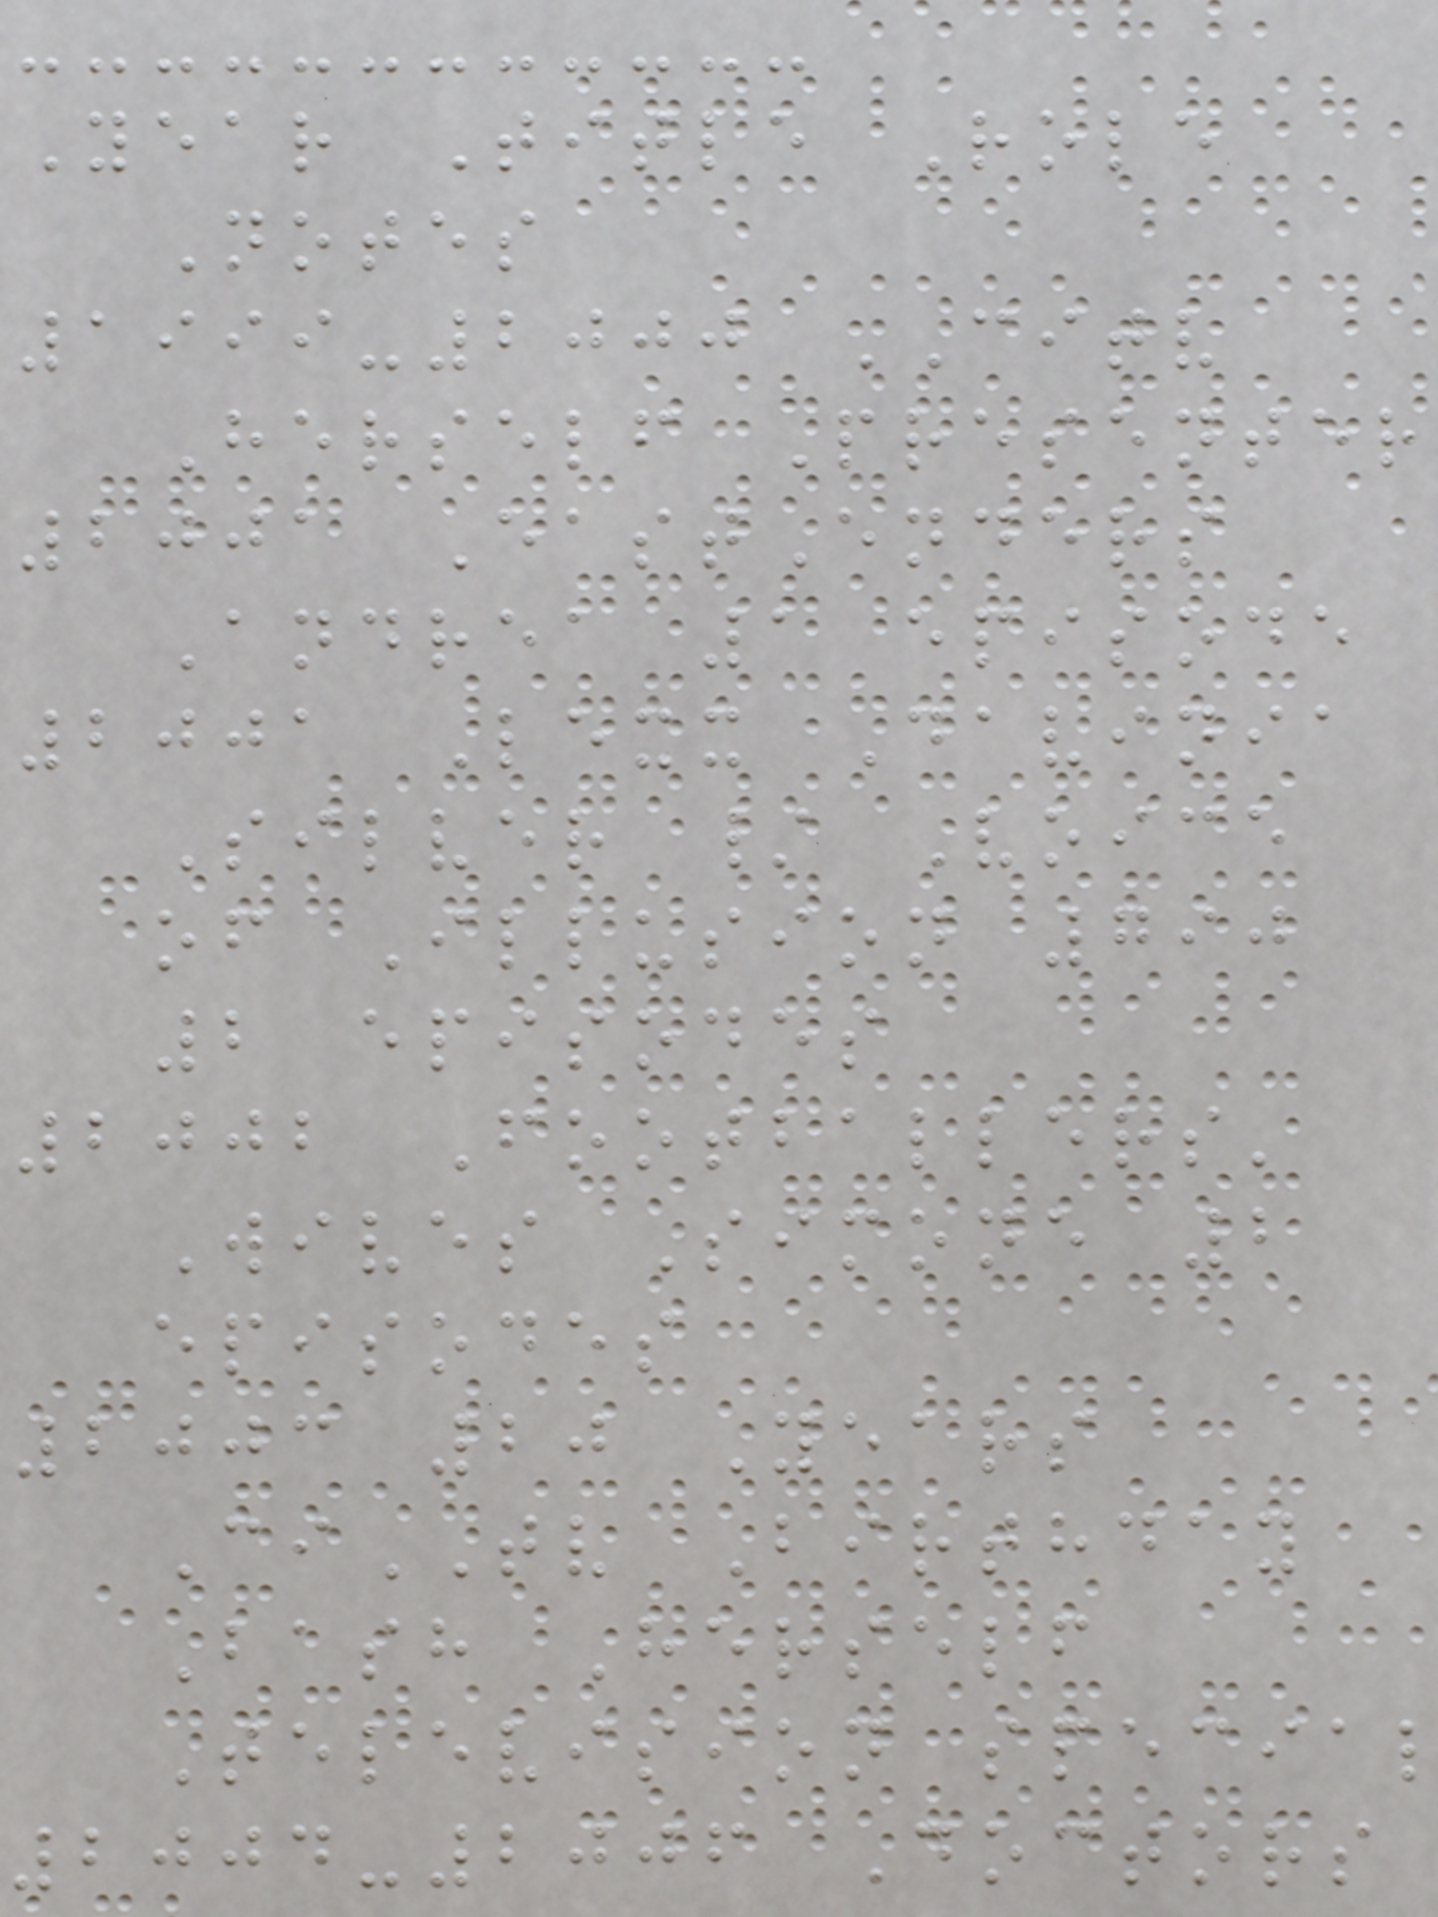Year Title Role
Notes
1999-2000 CITV
Herself Presenter
2001 EastEnders
Andrea 1 episode
2001 Lexx Davinia
Silver / Voice
of Illusion 790
2 episodes
2002 Footballers'
Wives Simone 2
episodes
2003 20 Years
CiTV Birthday
Bash Herself
Television specia
2004-2006 Doctors
